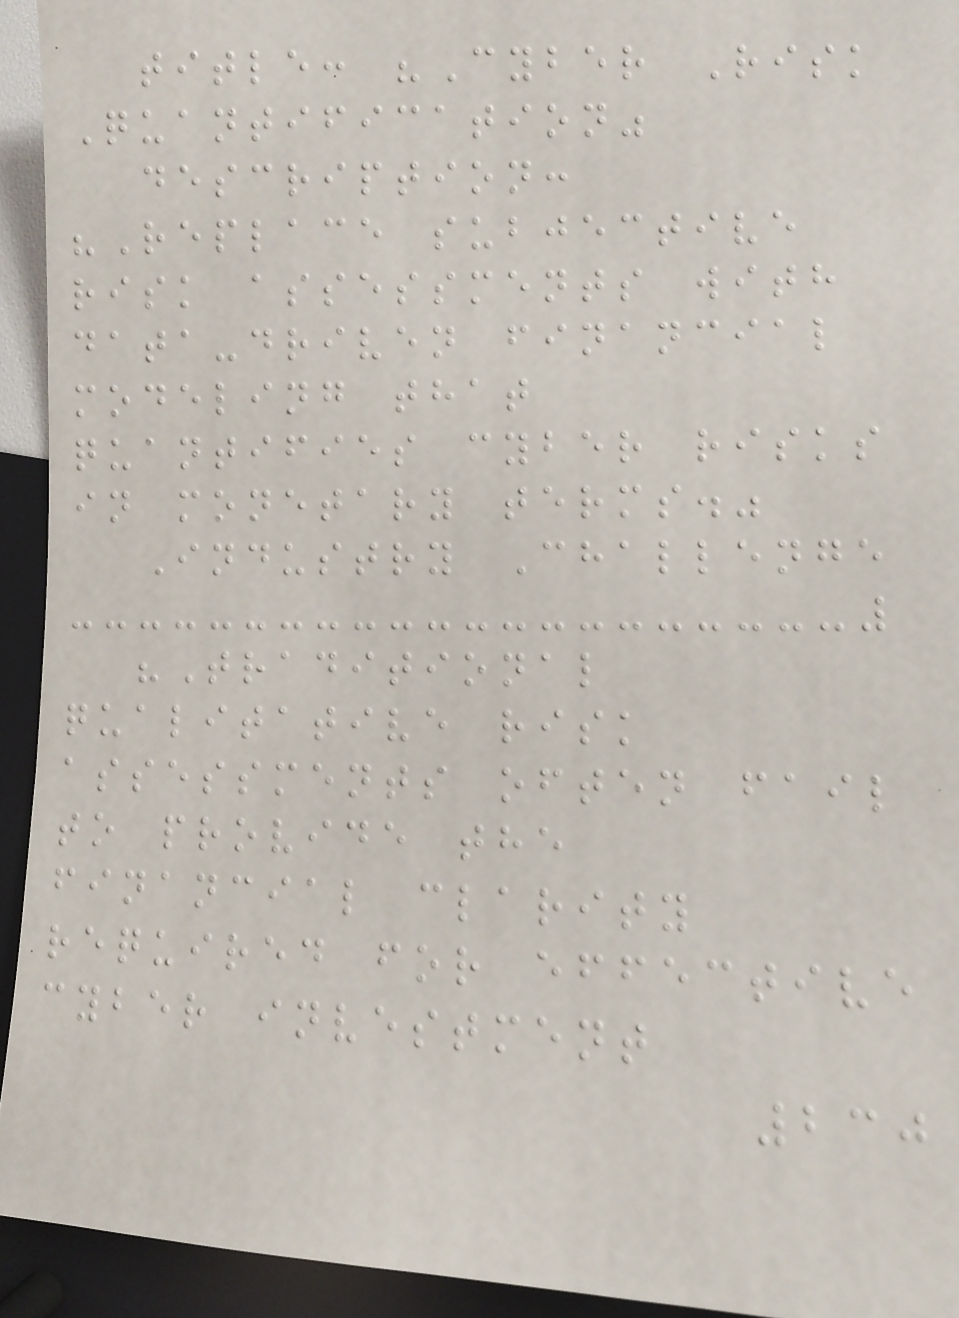title: "Cyber Risk
Quantification"
description:
"Replace subjective
risk assessments with
data-driven financial
modeling that
quantifies cyber risks
in monetary terms."
Industry Challenge
"Traditional
qualitative risk
assessments often fail
to provide the
financial clarity
required for effective
cyber investment
230
